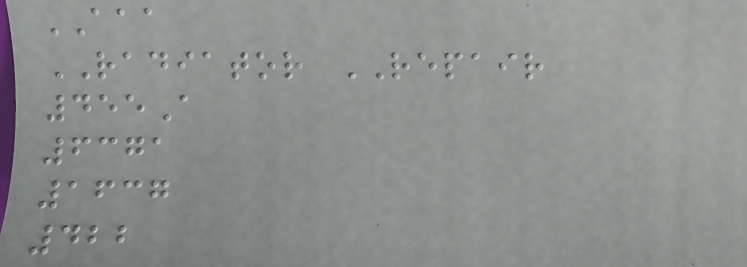AAA
RADIATOR REPAIR
455A
6371
1637
422
